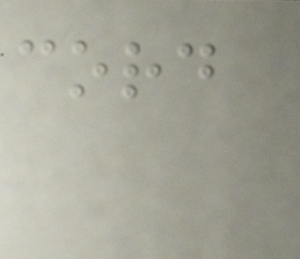cord
